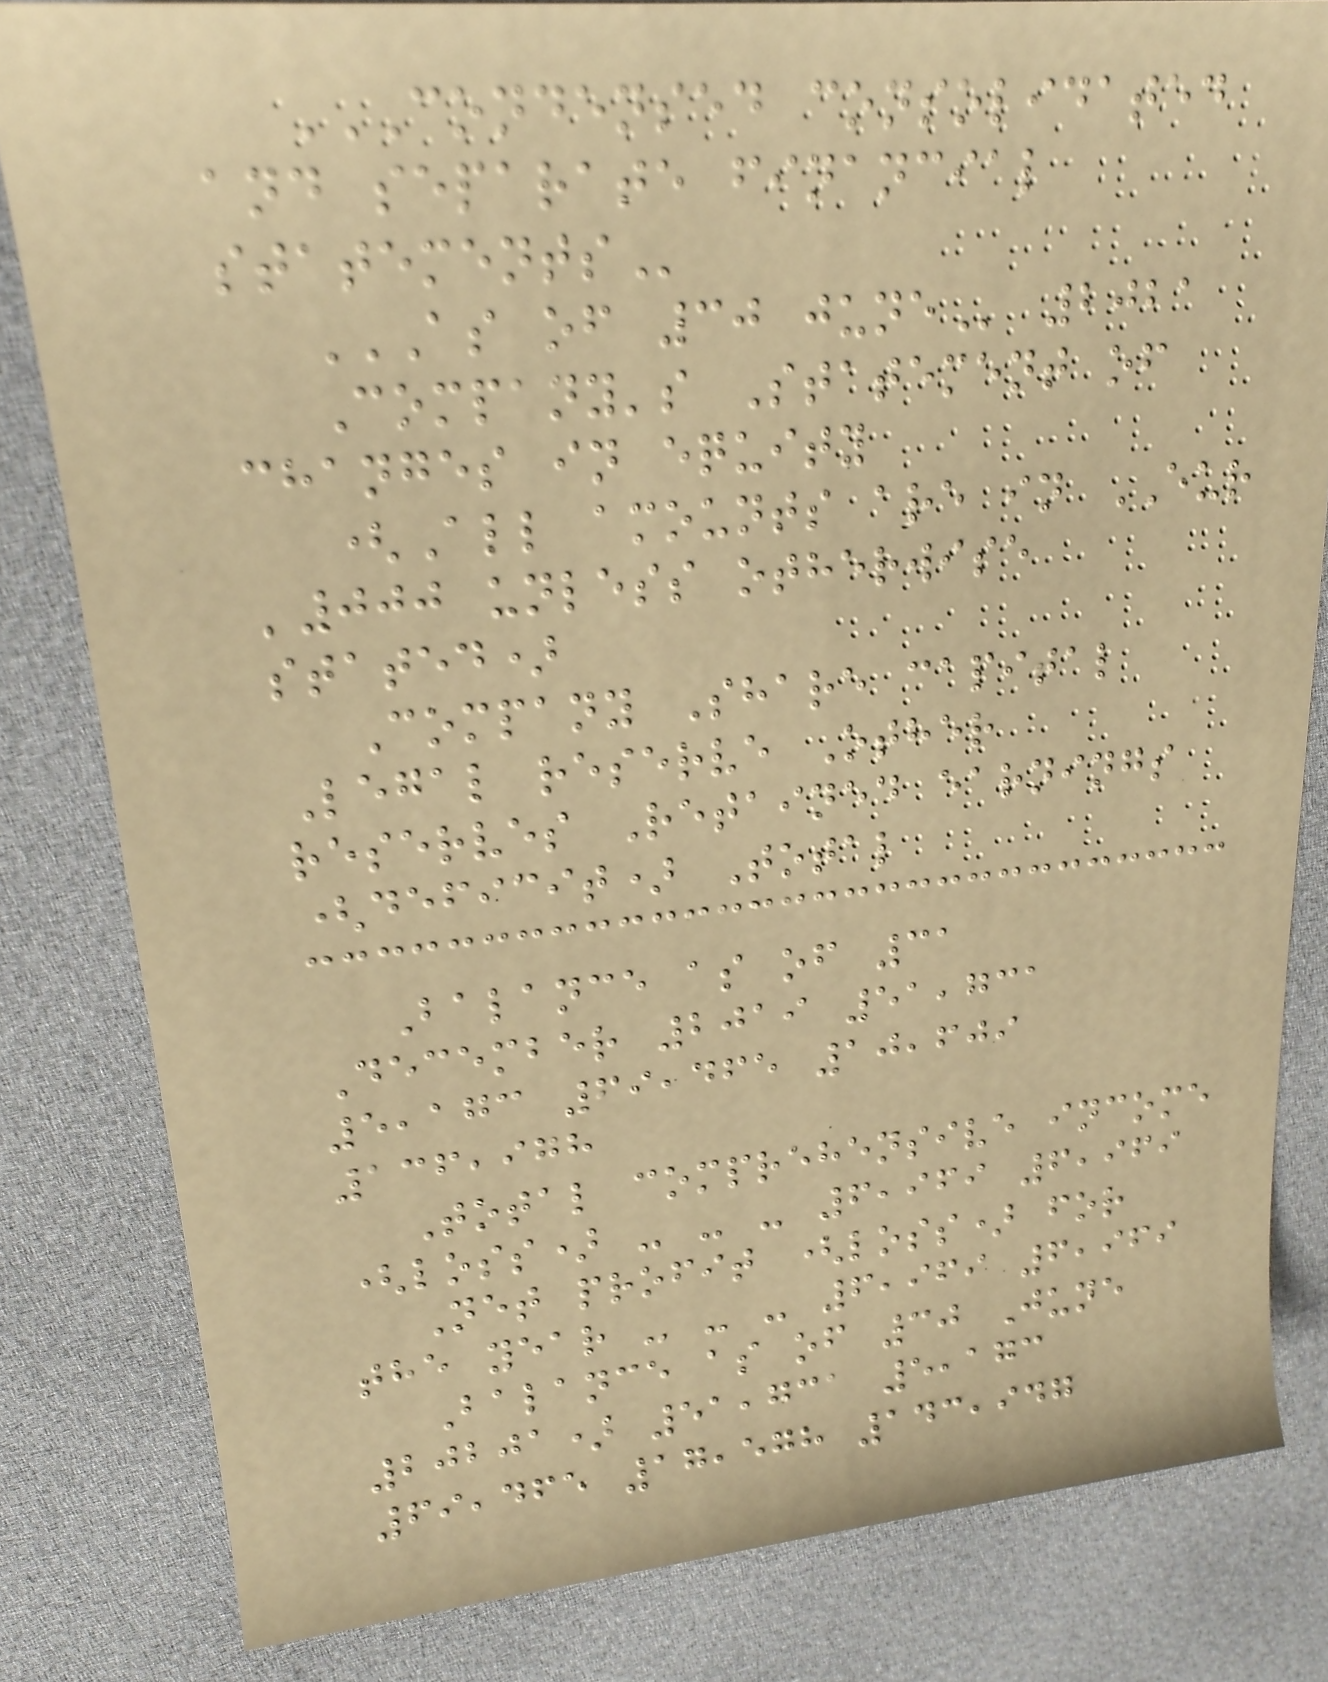CONDENSED CONSOLIDATED
AND SEPARATE FINANCIAL
STATEMENTS
AS OF 30 JUNE 2021
Company's Statement of
changes in equity
(All amounts are in EUR
'000 unless otherwise
stated)
Company Share capital
Legal reserve Other
reserves Retained earnings
(deficit) Total
Balance as of 31
December 2019 51,731
5,173 69,465 10,609
136,978
Total comprehensive income
(loss) - - - 6,969 6,969
Net profit (loss) for
the year - - - 6,969 6,969
Balance as of 30 June
20201) 51,731 5,173
69,465 17,578 143,947
